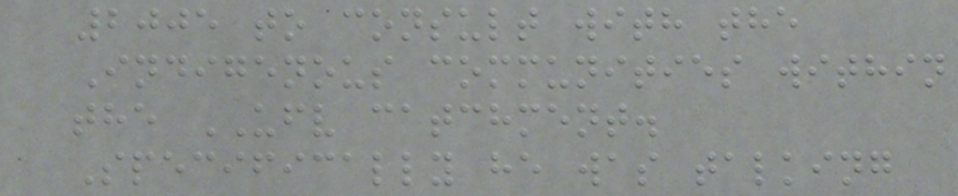2005 to consult with the
Indigenous communities within
the UFV catchment.
Specifically he was talking
